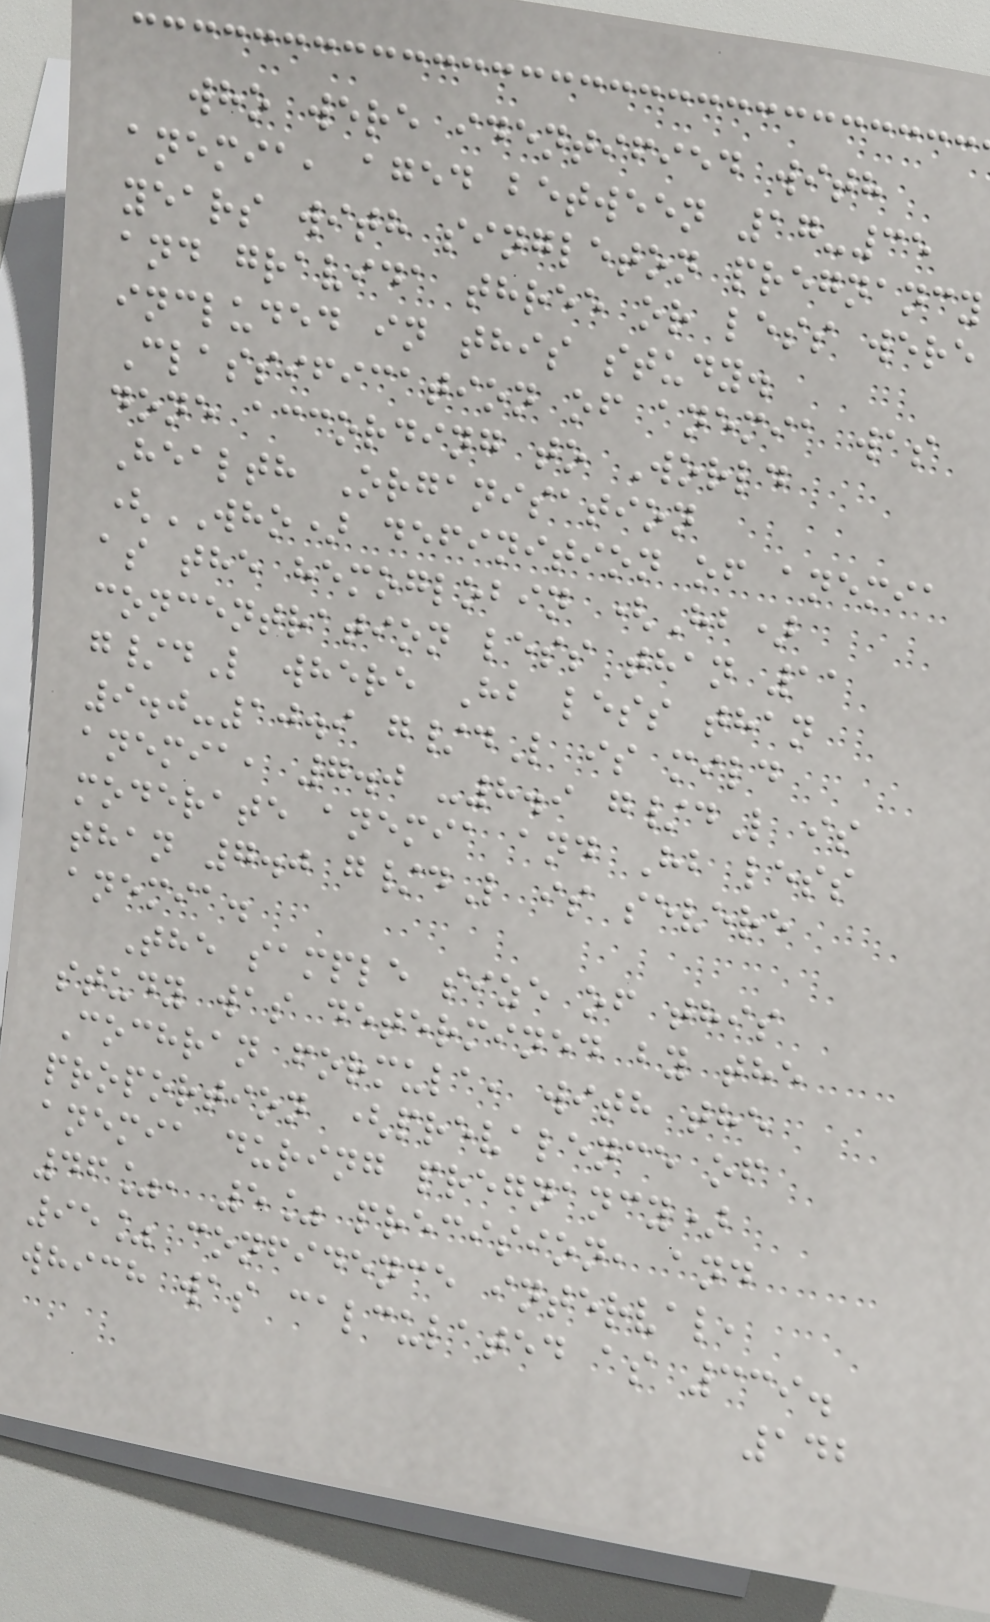who were identified with
anemia, aged between 17-35
years with singleton pregnancy
and gravida three or less were
included in this study.
Classification of anemia was
done according to World
Health Organisation
(WHO) definition of anemia
as the hemoglobin (Hb)
concentration less than 11
g/dL where Hb less than
9.0-10.9 g/dL is mild
anemia, 7.0 -8.9 g/dL is
moderate anemia and Hb less
than 7.0 g/dL is severe
anemia.
The sample size of this
study was determined by the
Cochran formula, with the
proportion (prevalence of
anemia during pregnancy)
46%, 5% precision, and
95% confidence interval,
which was calculated as 339.
142
